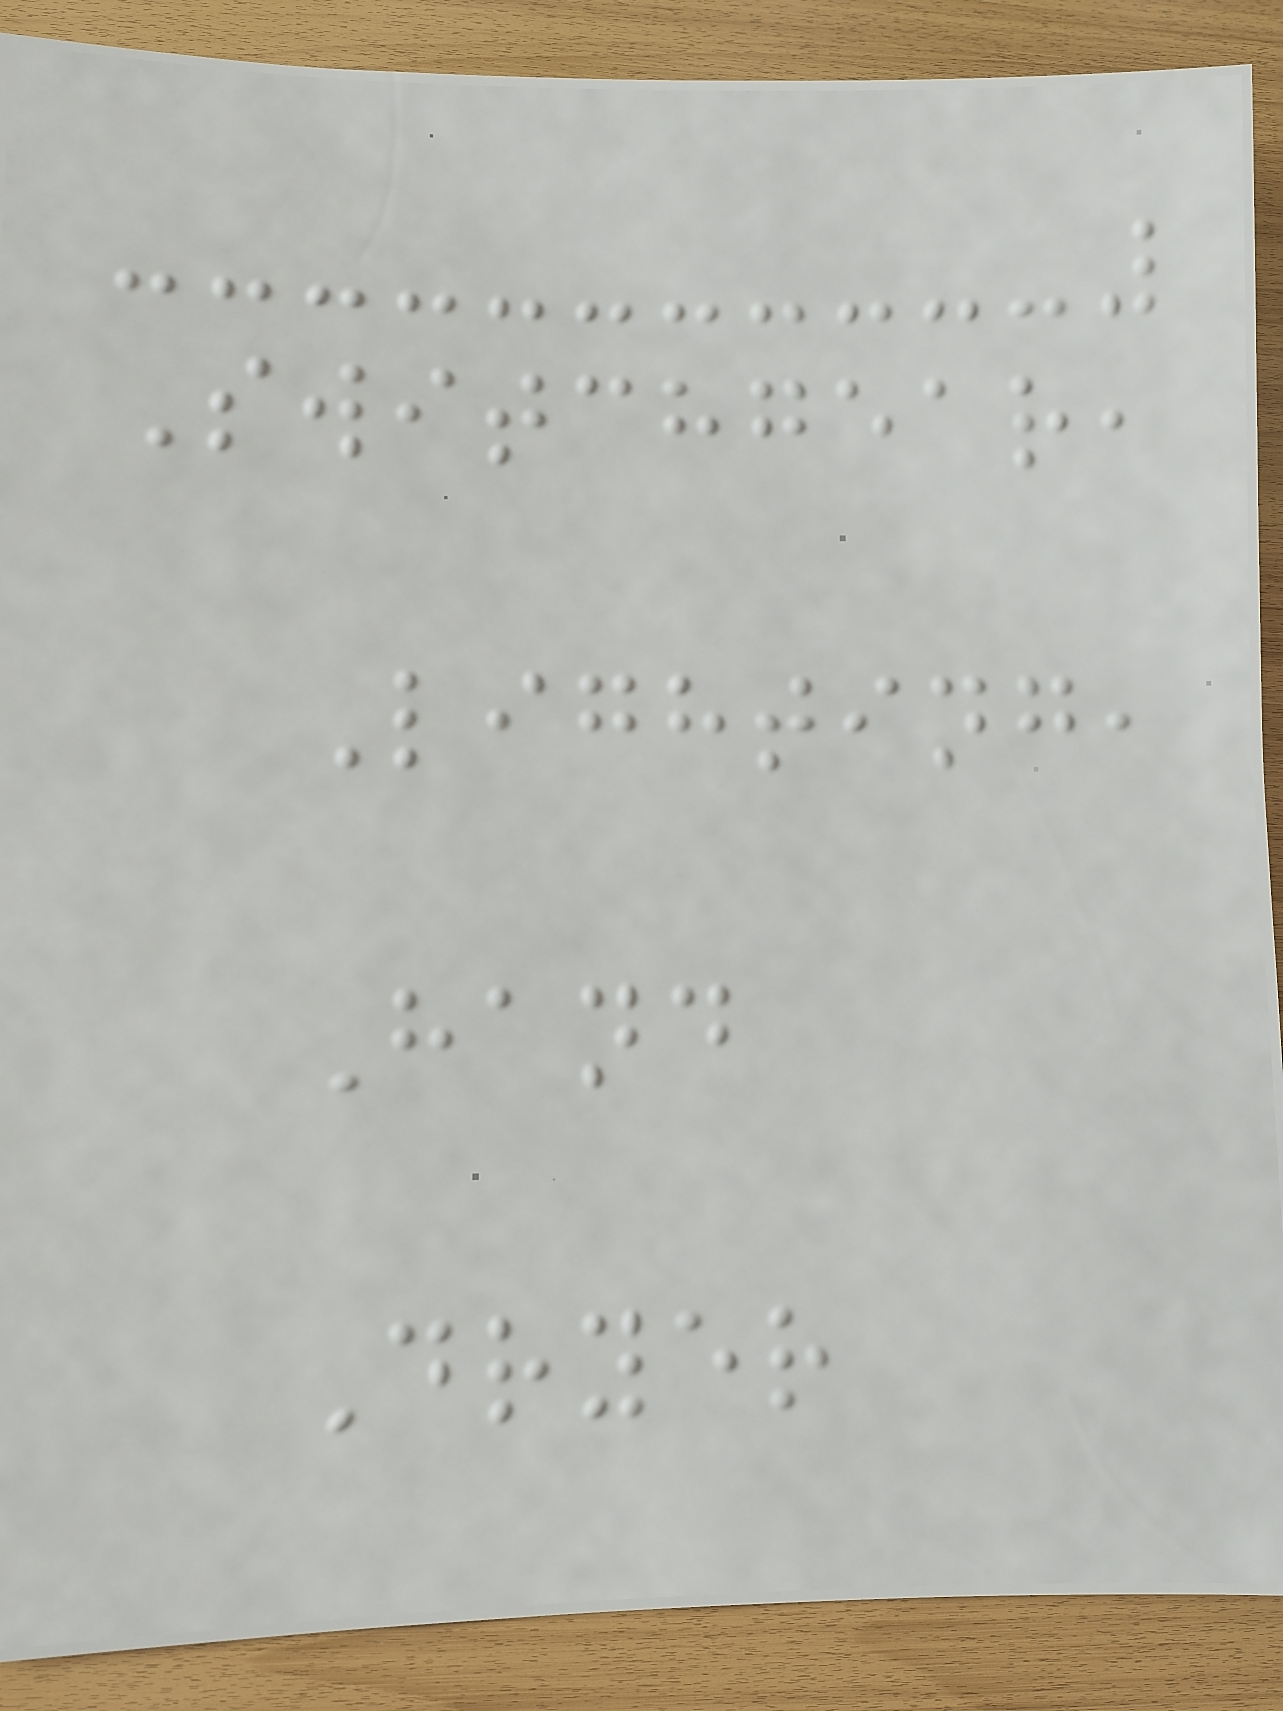Switchgear,
Lighting,
Hand
Dryer
